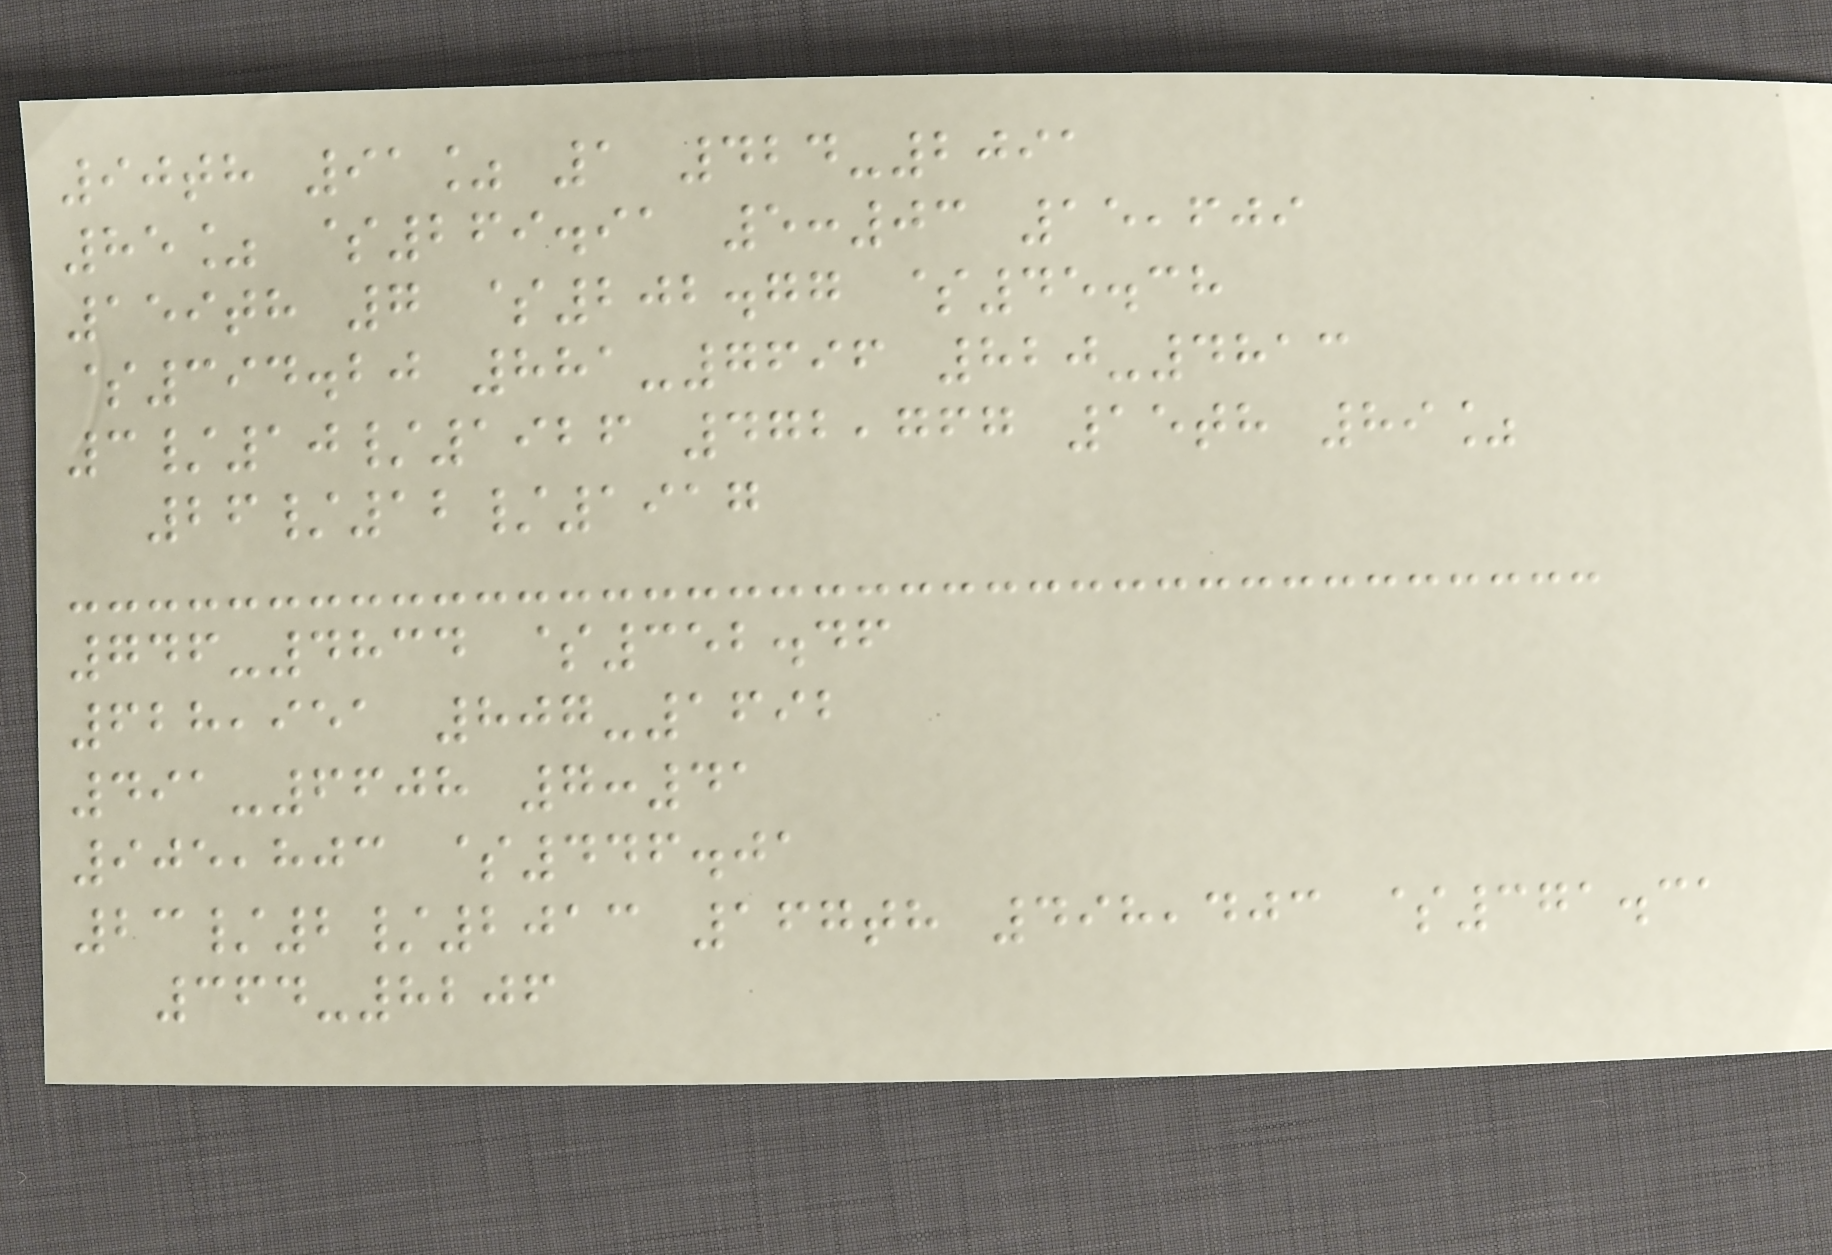90th 91% 1 424-2091
85% $269.91 5:03 15,609
159th 7 $202.77 $45.38
$394.20 881-7696 820-4813
3/10/1926 472,767 15th 89%
26/12/1917
746-4834 $352.46
628,951 807-1692
491-6608 7:41
905,803 $446.01
23/2/2013 167th 498,403 $371.31
364-8206
